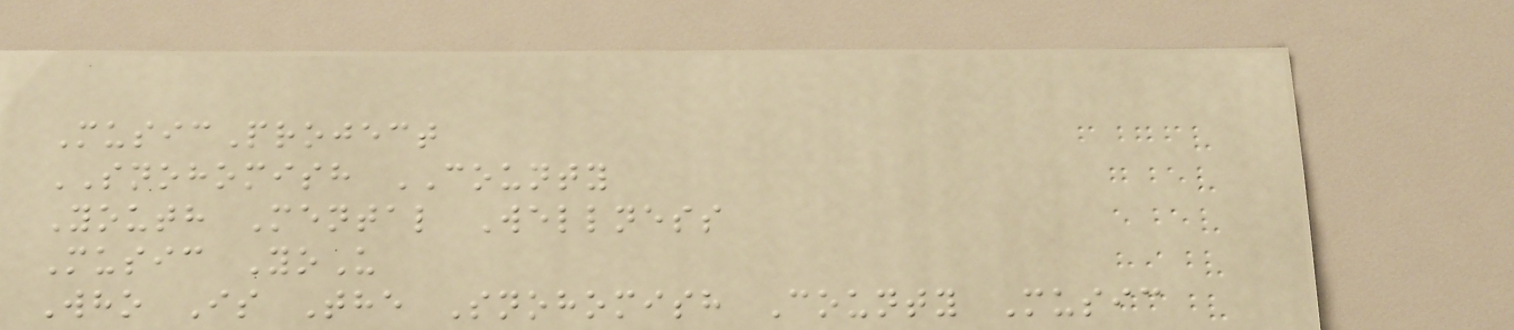MusicProject
SNOHOMISH COUNTY
Youth Mental Wellness
Music YoU
Who Is The Snohomish County Music
